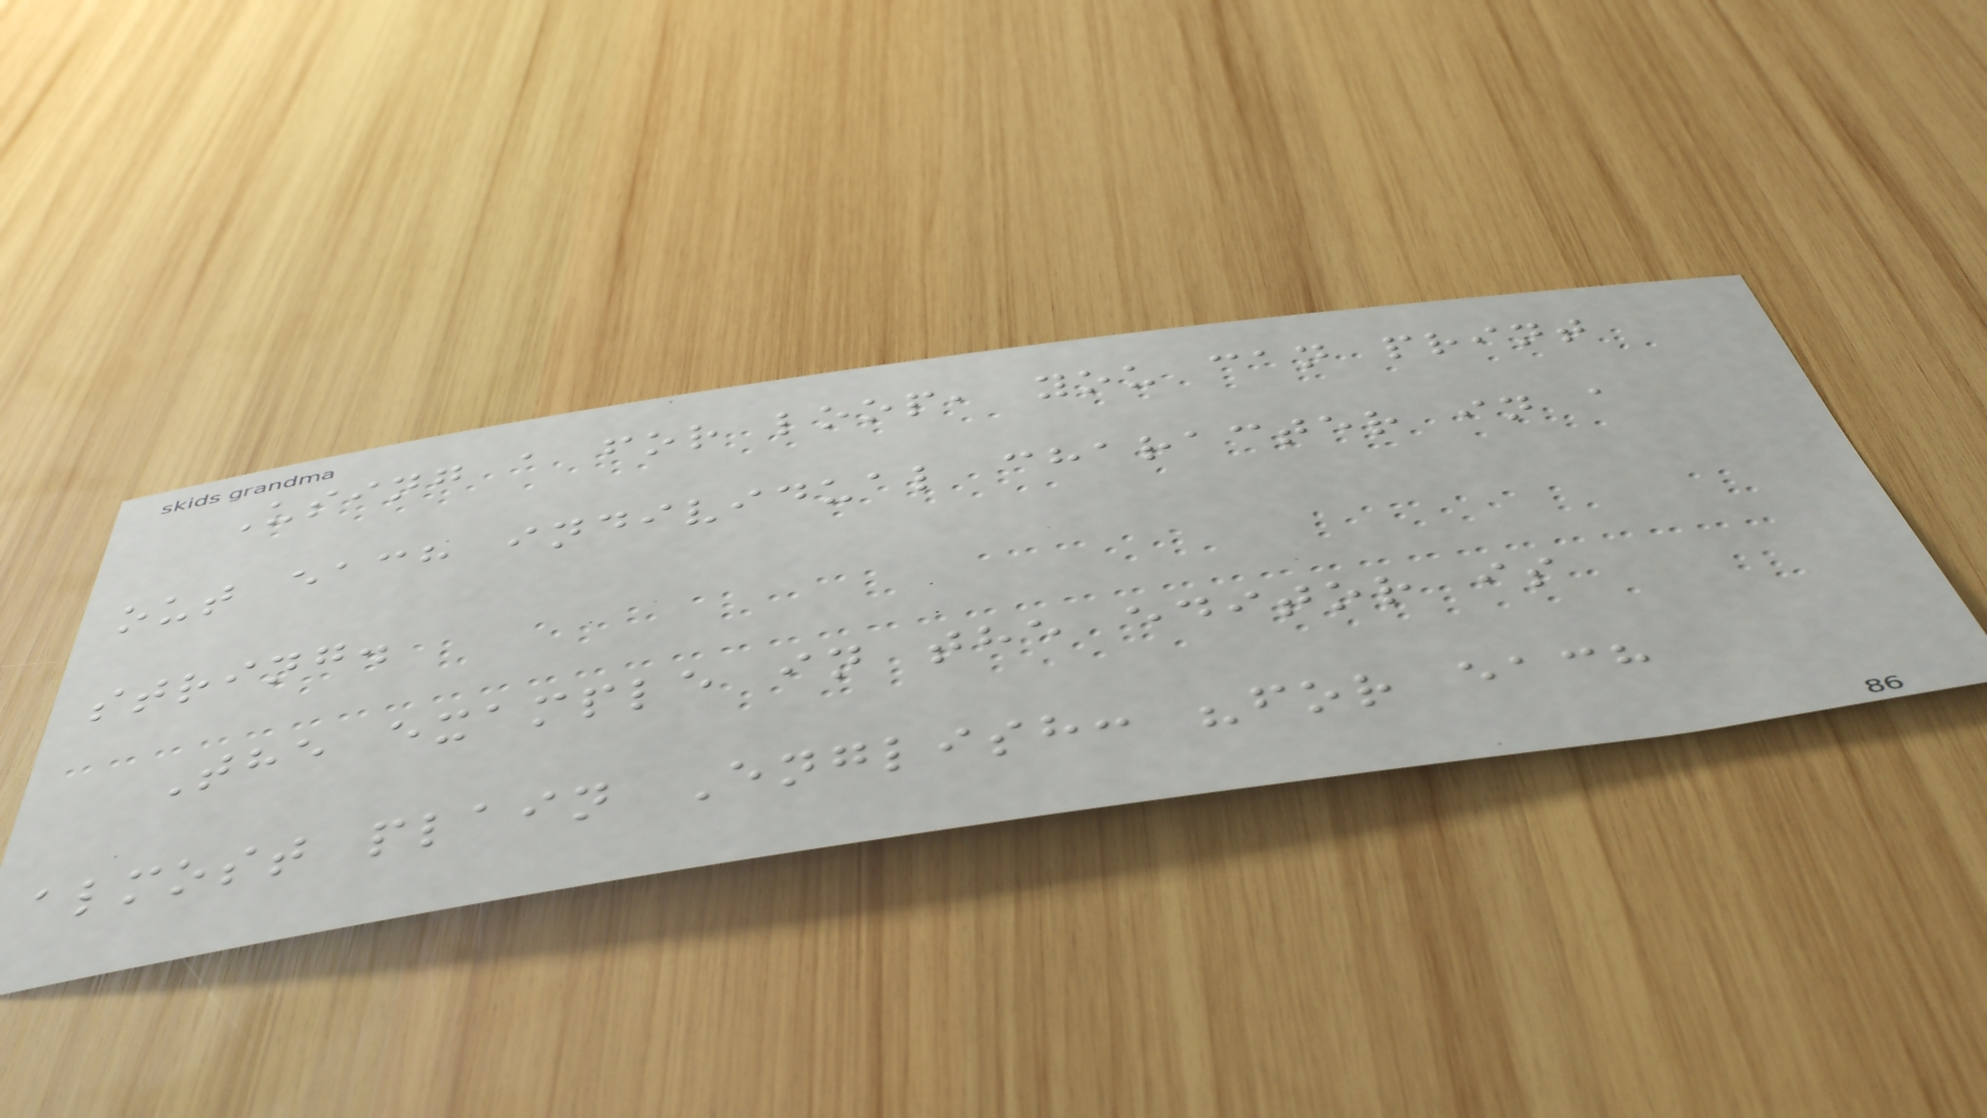Using a for loop, you can print
out each individual character in a
string.
The example in the editor is
almost plain English: "for each
